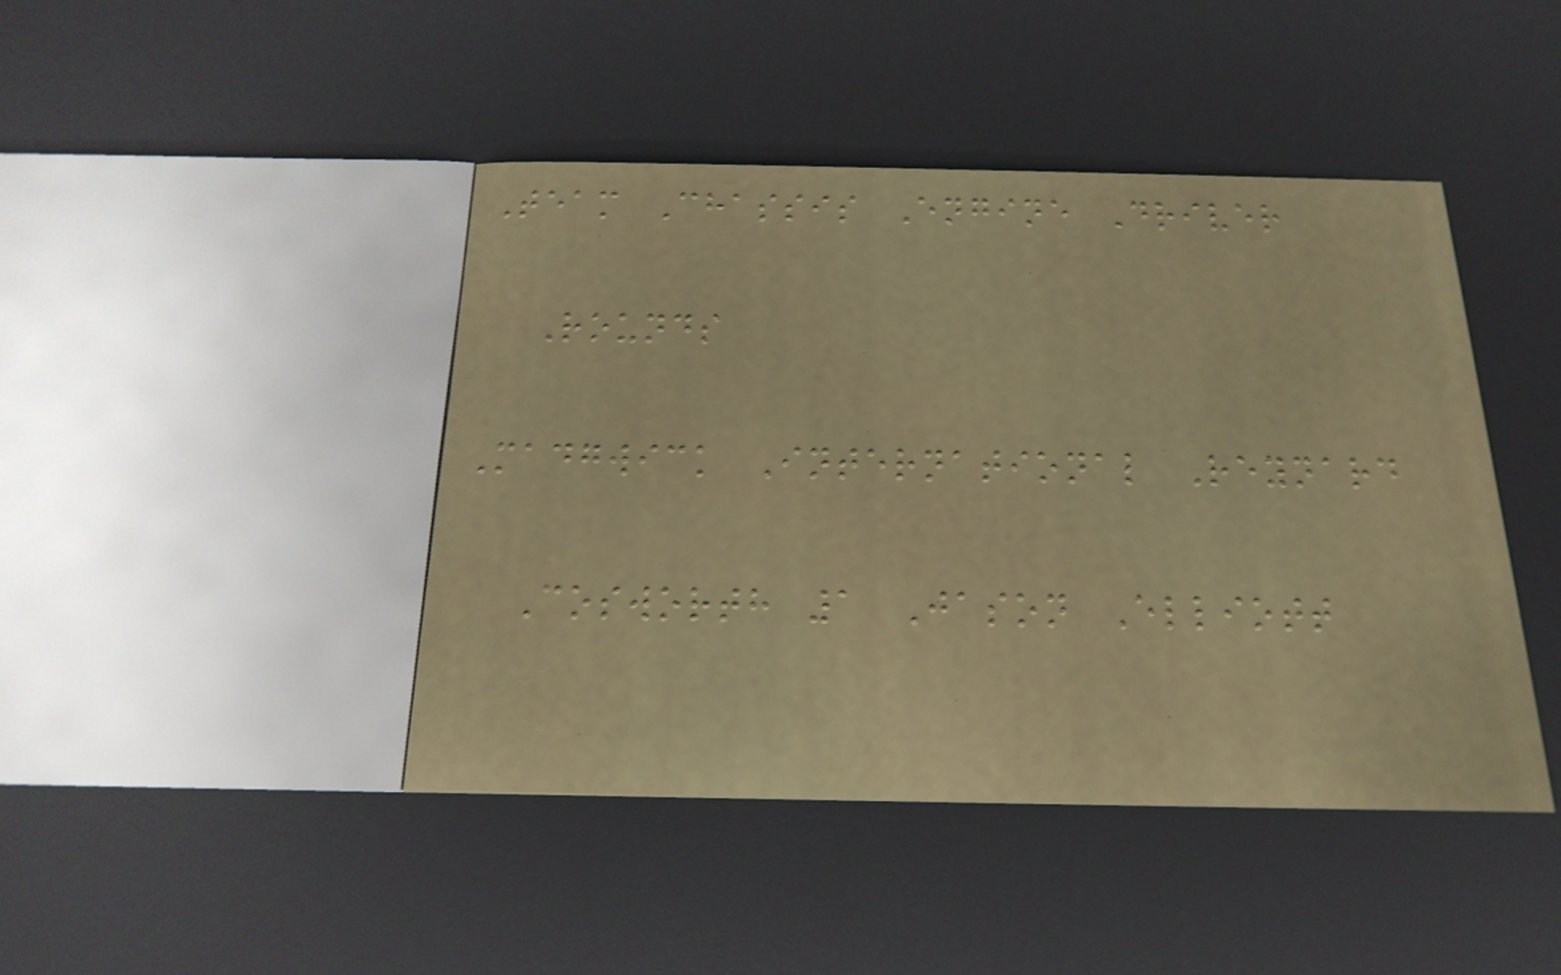Team Chassis Engine Driver
Rounds
Madgwick International Reynard
Cosworth 1 Jason Elliott
